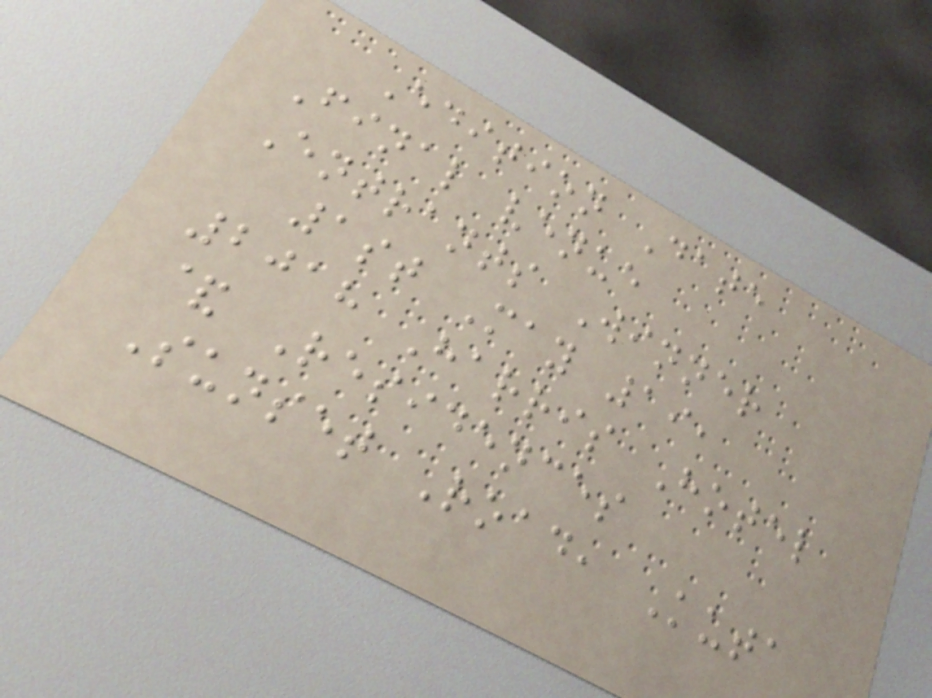Edition Date
Final venue
Entrants Winner
1st May 19,
2018 Harris Hotel
& Residences
Sunset Road, Kuta
